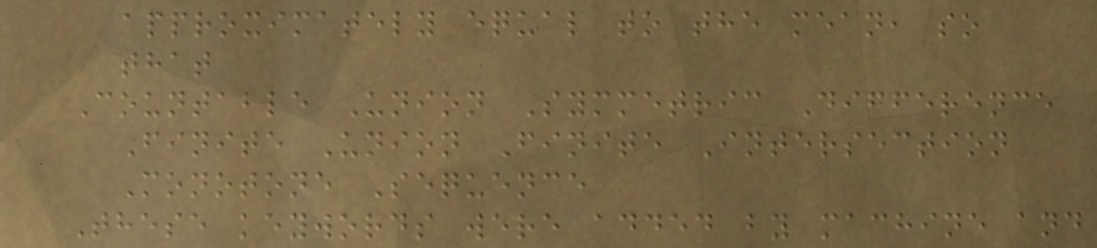approximately equal to the mean, so
that
Countable Union Symmetric Difference
Finite Union Finite Intersection
Monotone Sequence
These keywords were added by machine and
